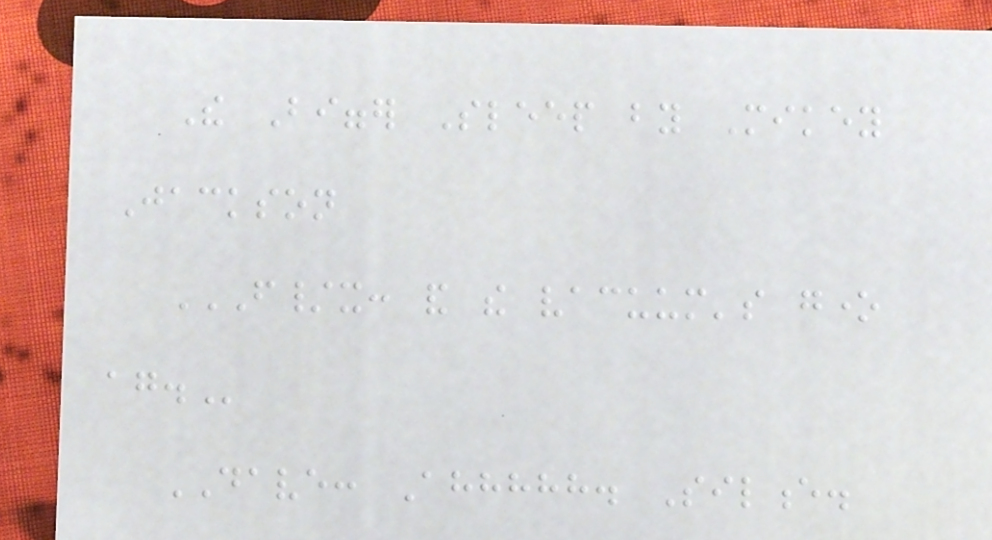The Bigger Sleep by Mikey
Jackson
F/X: AND THE VACUUM'S GONE
AGAIN.
DAVE: Ahhhhh. Silence.
